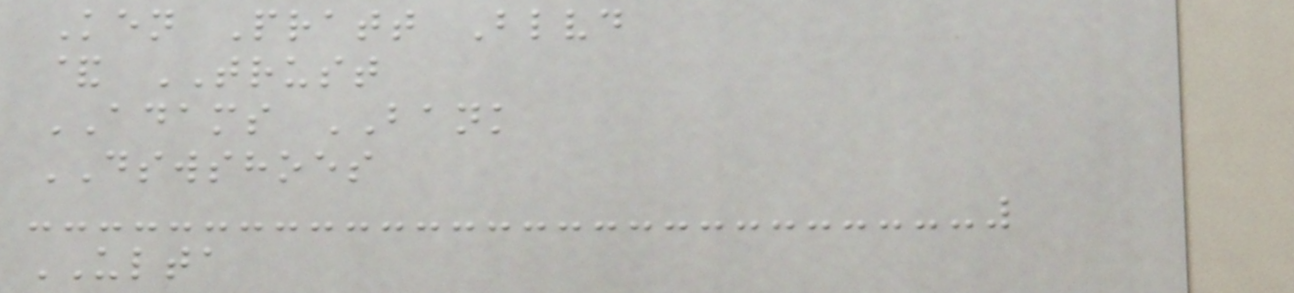Ken Pratt Blvd
& TRUST
ADAMS BANK
DSWSHOES
ULTA
